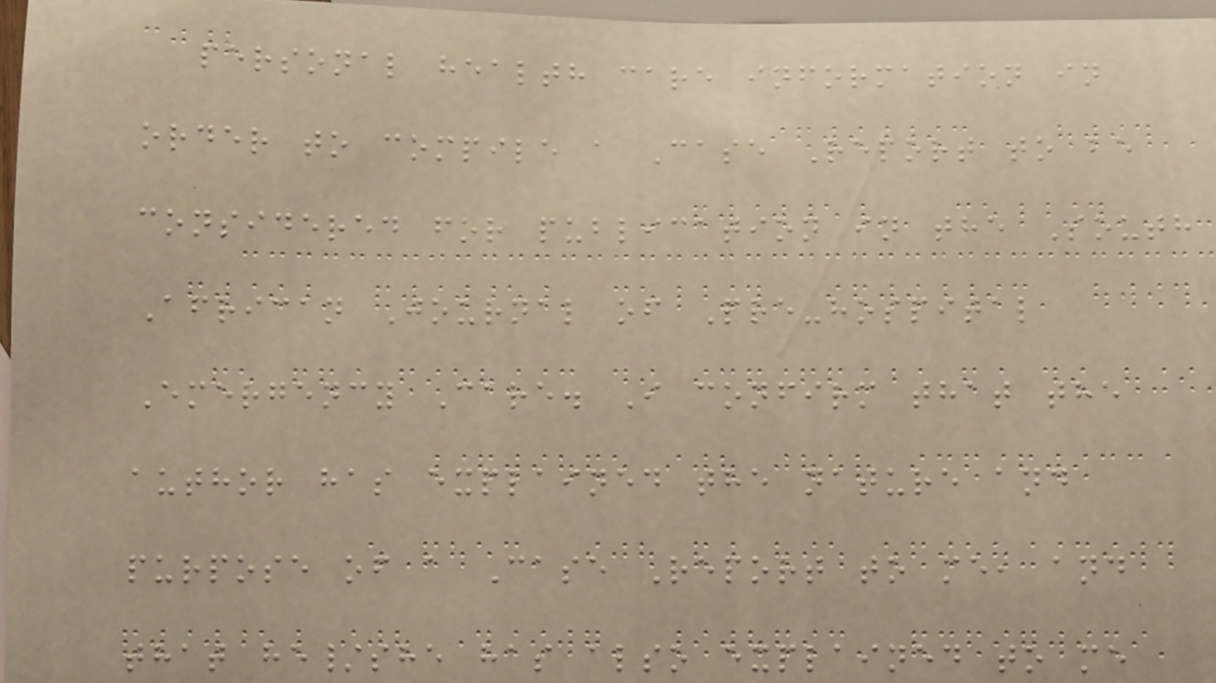personal health care information in
order to compile a Case Report to be
considered for publication in the South
African Journal of Pre-hospital
Emergency Care. I confirm that the
author has explained the nature and
purpose of a Case Report to me, and
that he/she has also explained to me
